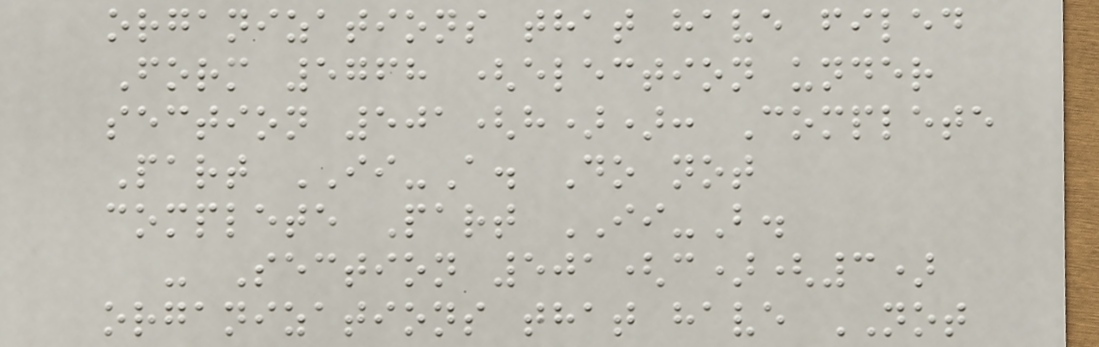organizations that have filed
Form 5768 (election under
section 501(h)): Complete
Part II-A. Do not
complete Part II-B.
- Section 501(c)(3)
organizations that have NOT
